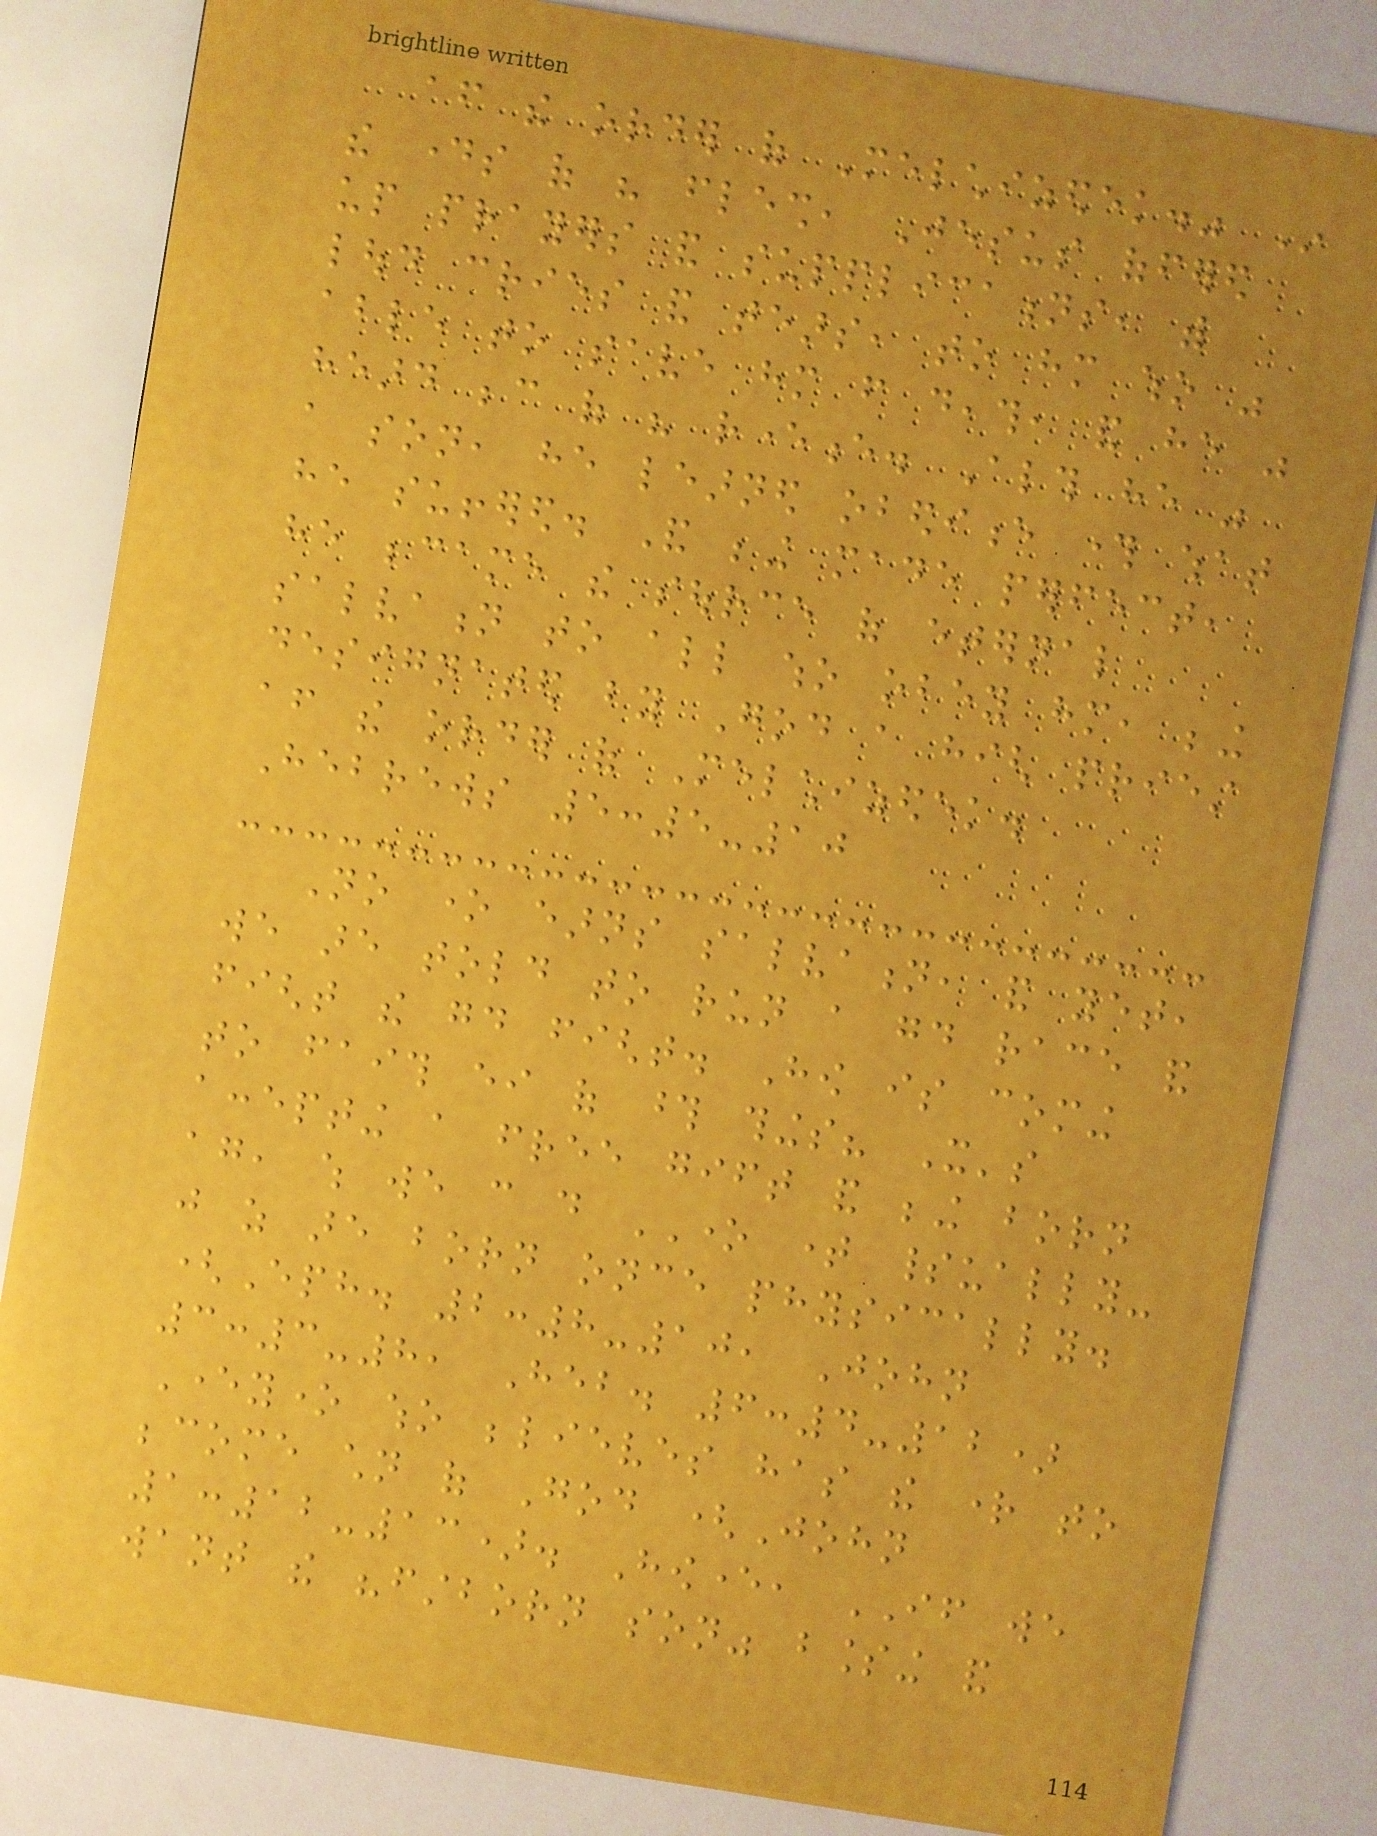after the order of Melchizedek." In
the days of his flesh, Jesus offered
up prayers and supplications, with
loud cries and tears, to him who was
able to save him from death, and he was
heard because of his reverence. Although he was
a son, he learned obedience through what
he suffered. And being made perfect,
he became the source of eternal
salvation to all who obey him, being
designated by God a high priest
after the order of Melchizedek.
Hebrews 5:5-10
No one earns salvation, and yet,
we are told to run a good race and
fight the good fight. How is coming
to faith either of those things? It's
accepting a free gift and being born
again, which we can do ONE time spiritually-
just as are born once physically.
(Eph. 2:8-10, John
3:3-8, Heb. 6:4-12)
Everyone who believes has the right to
become children of God (John
1:12-13). However, IF we
want the "firstborn son" blessing and
